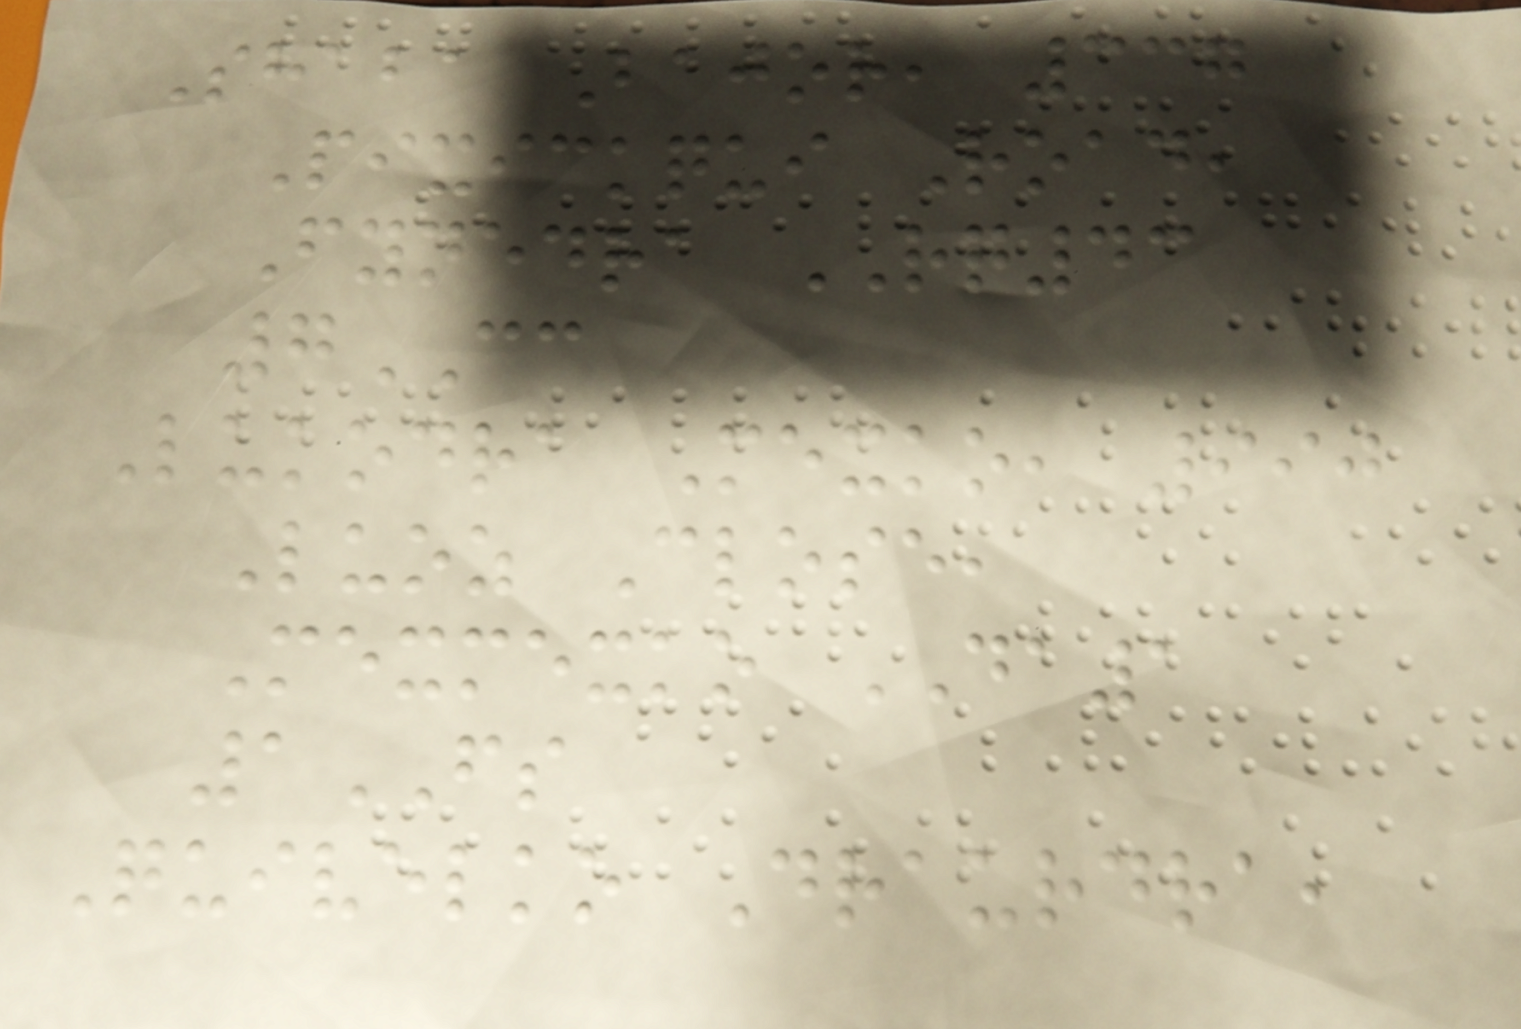Shaba Bajor, 337
Pixickqui Road,
Fynedra RQ43
7CC
Lukodra Mexko, 990
Luoz Close,
Mexmexko DA1
1FS
Quivelko Draurdra,
